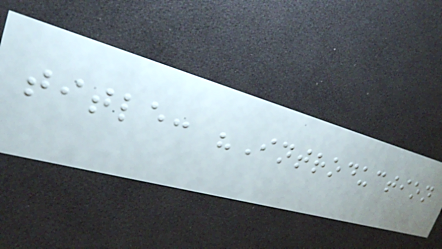title: "Introduction
